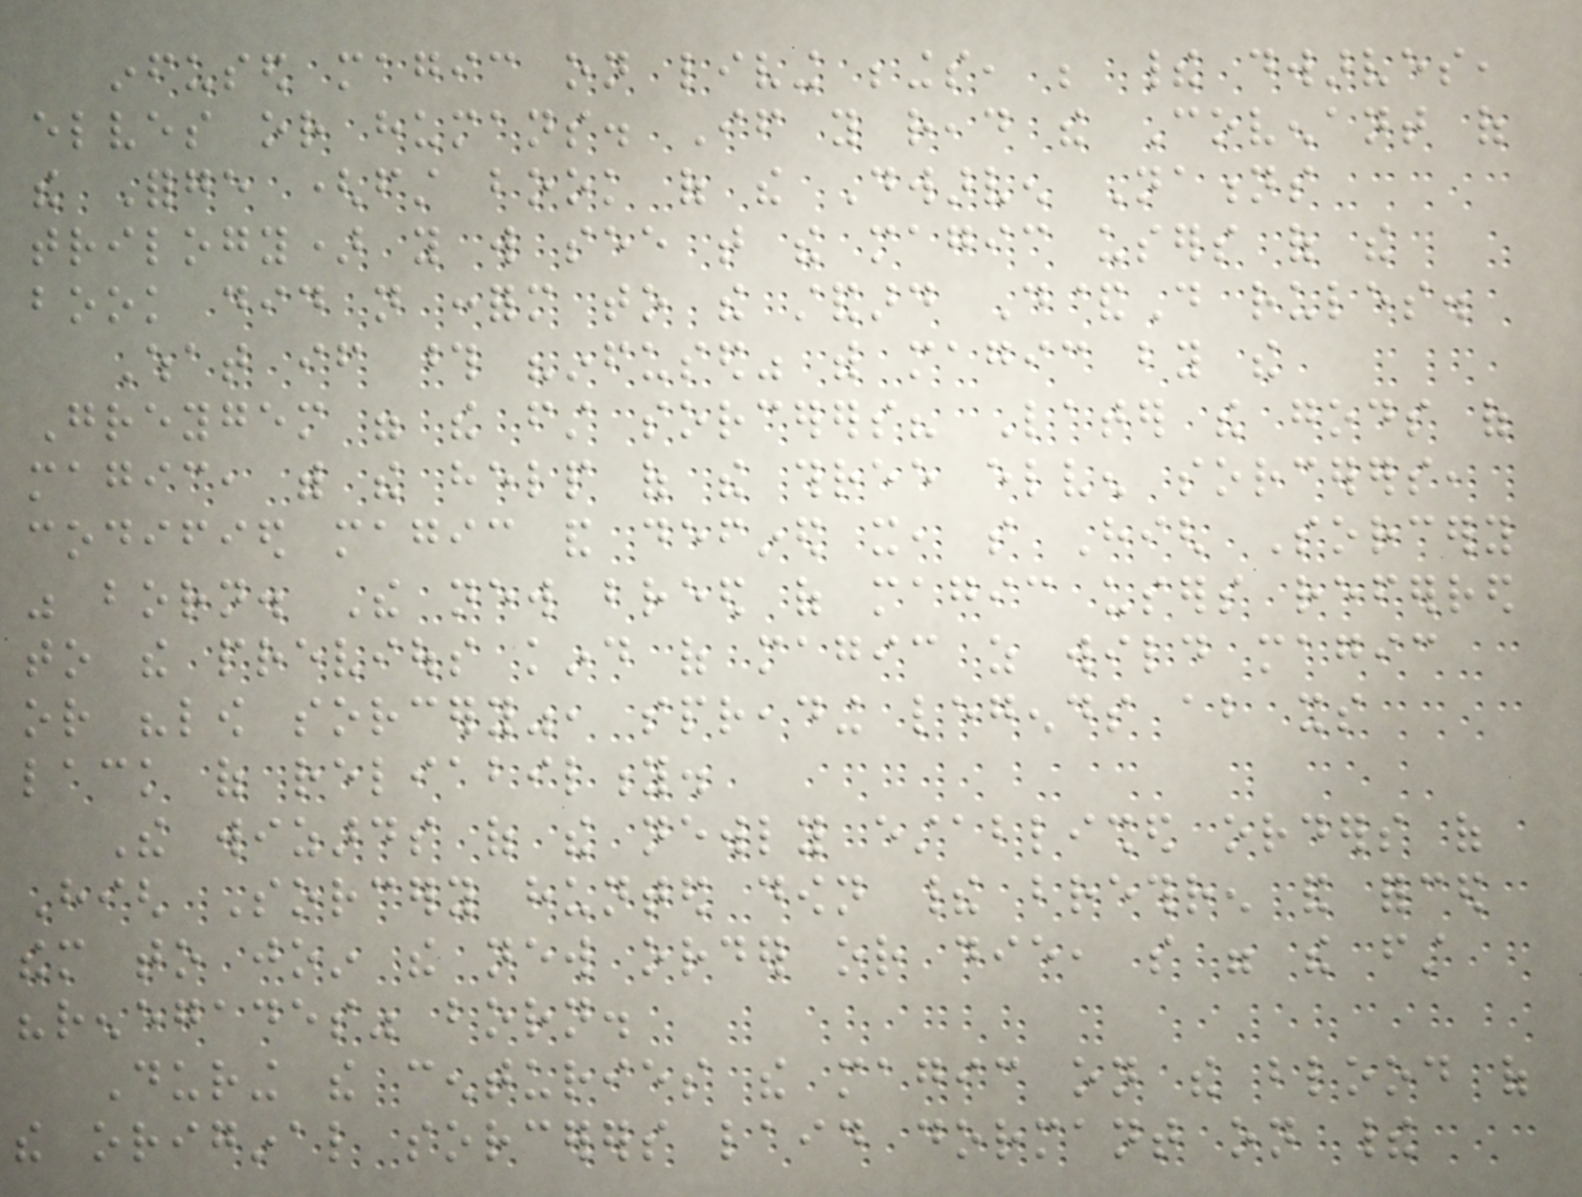infused magic on living beings, be their dwarves,
elves or humans. If you read the Covenant of
the Forge (first book of the Dwarven Nations
trilogy) you will see that the magic users of the
book did not conform to the standard D&D rules.
What if those "infused" with magic by the
Greygem were the first sorcerers? Later the gods of
magic, with the help of the three elven sorcerers,
codified magic and defined it, so High Sorcery
was born. The new breed of magic users referred
to the previous kind of magic as wild magic
or "low sorcery", spreading legends about its
lack of reliability.
The wizards of the newly established orders of
High Sorcery hunted down their brethren and forced
them to join the new order or die, so were the first
"renegades" born.
During the centuries the magic on the blood of
the original sorcerers laid dormant on their
